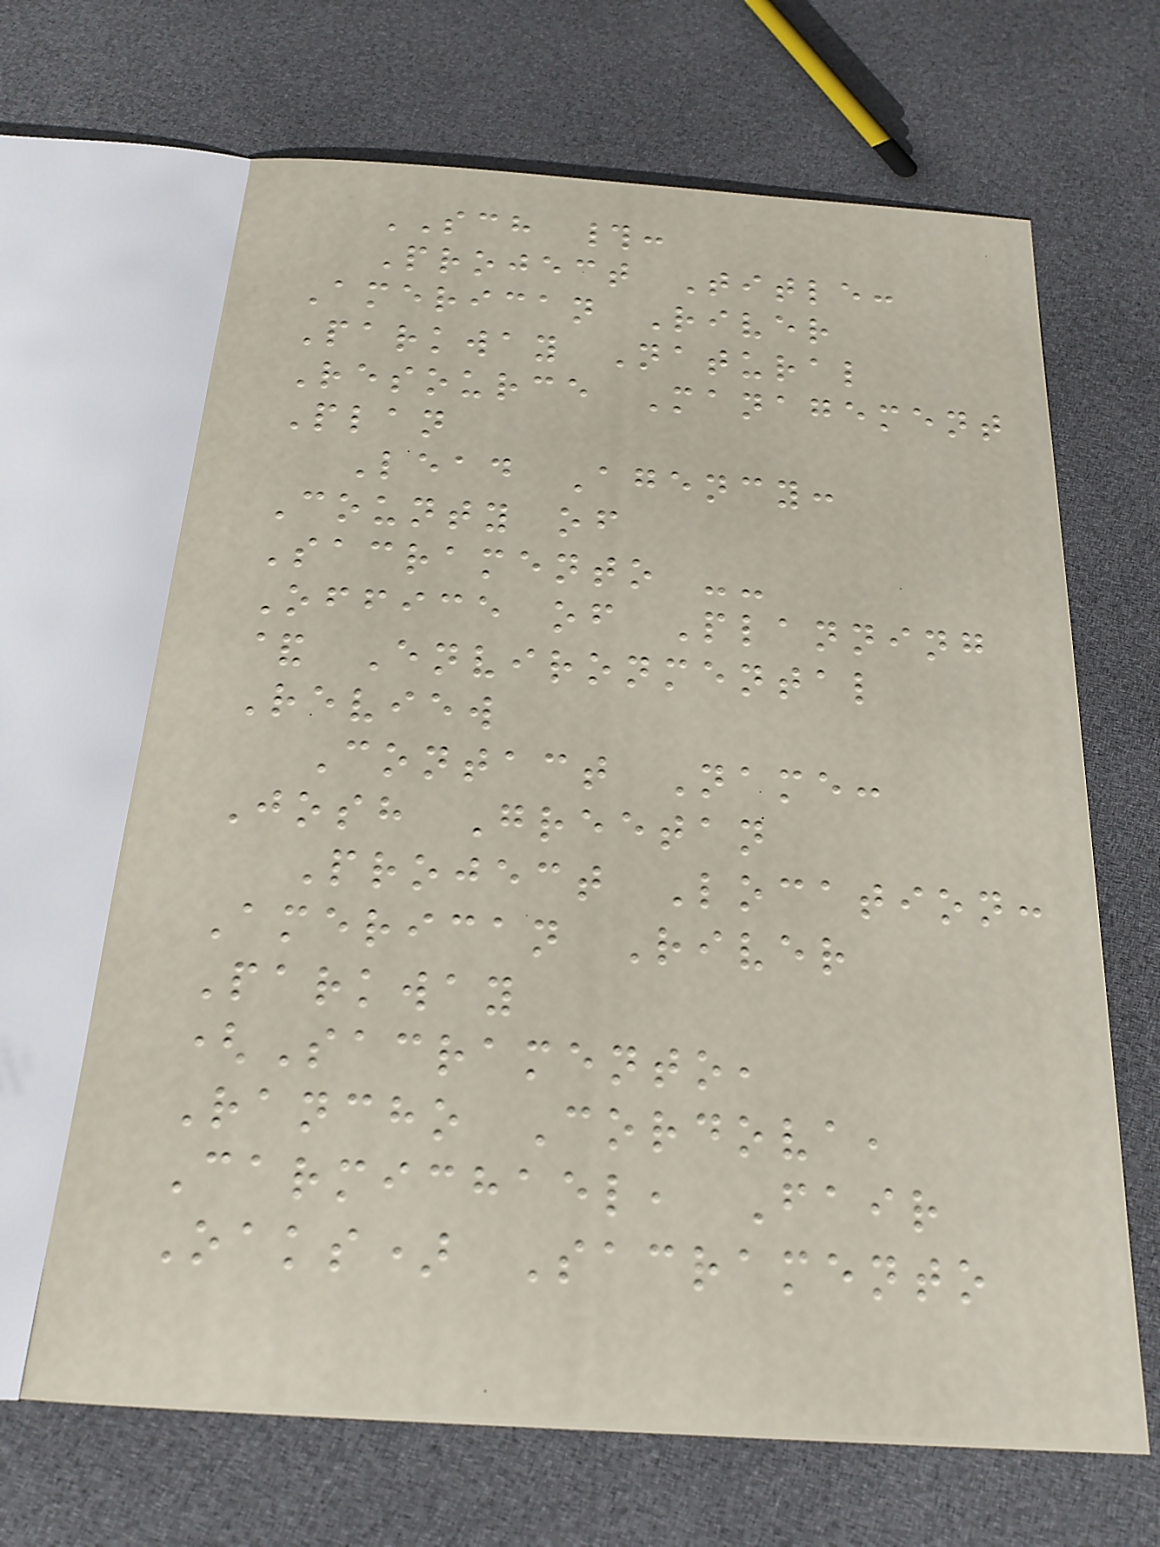SCH #:
Project Title:
American River
Parkway Natural
Resource Management
Plan
Lead Agency:
County of
Sacramento --
Office of Planning
& Environmental
Review
Contact Name:
Josh Greetan
Project Location:
American River
Parkway
(Sacramento,
Rancho Cordova,
Carmichael, Fair
Oaks) Sacramento
